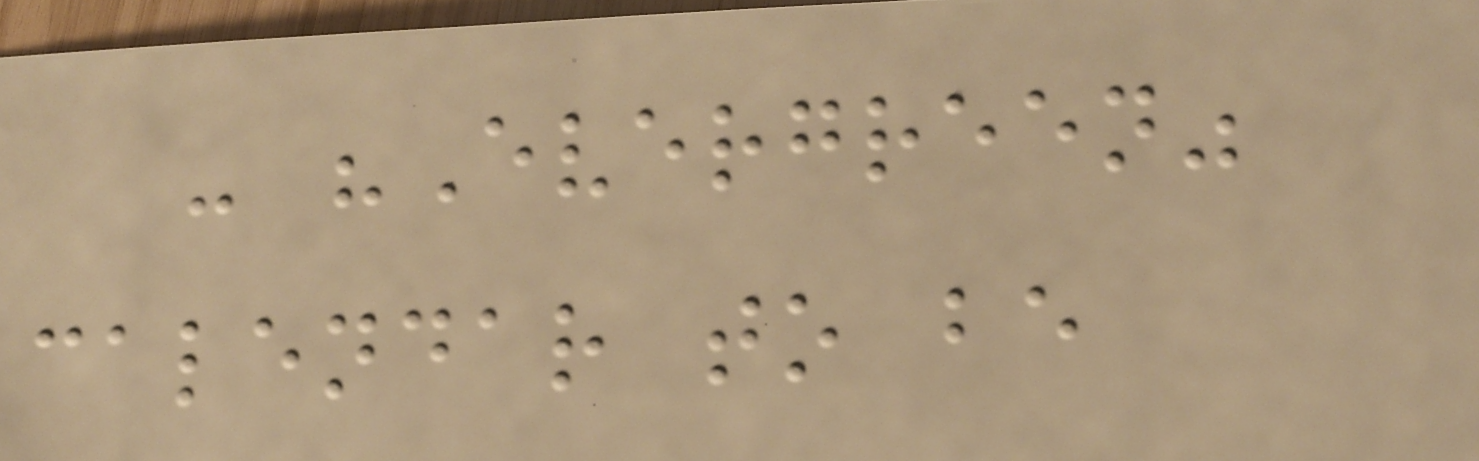- "Evergreen"
calendar to be
